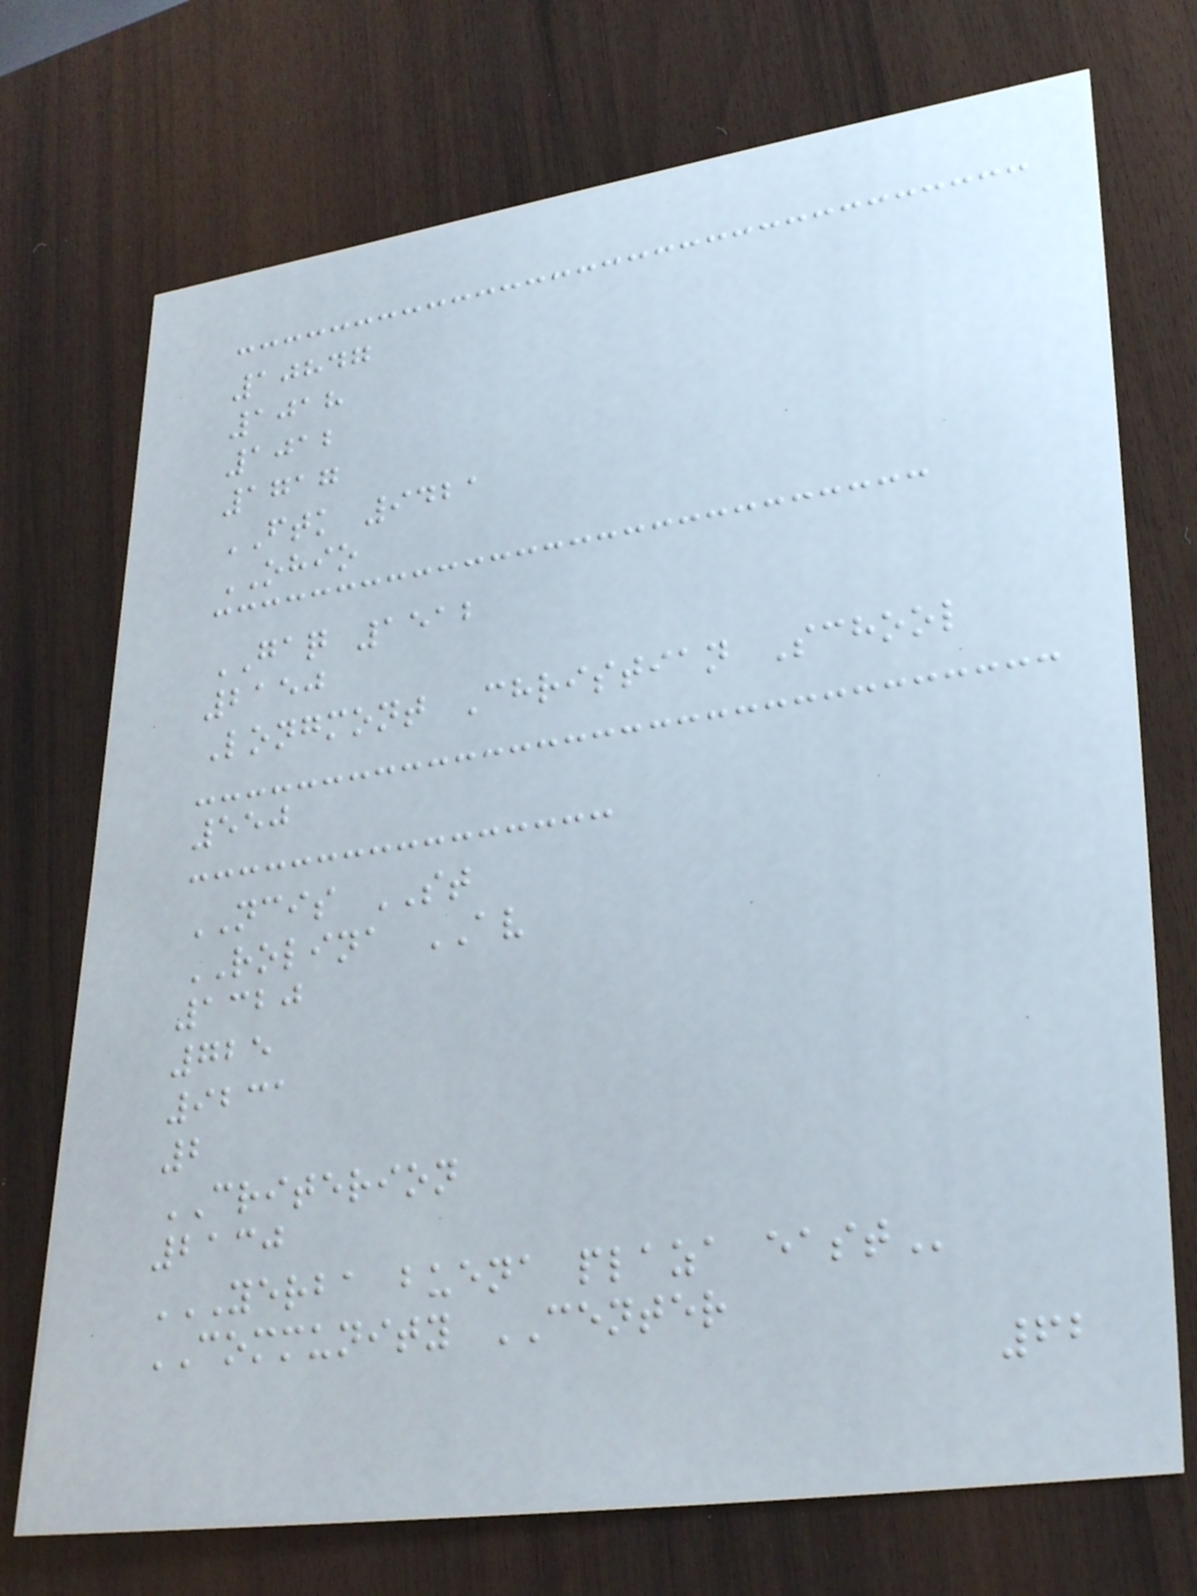10847
1018
1012
1717
FTK 9421
OHIO
GAQ 1512
2150
Longmont Christian School
550
NCIS ST
ROLINA AV
1320
725
9231
2
CRITERION
2130
YERBA BUENA PLAZA EAST
COMMUNITY CENTER
62
